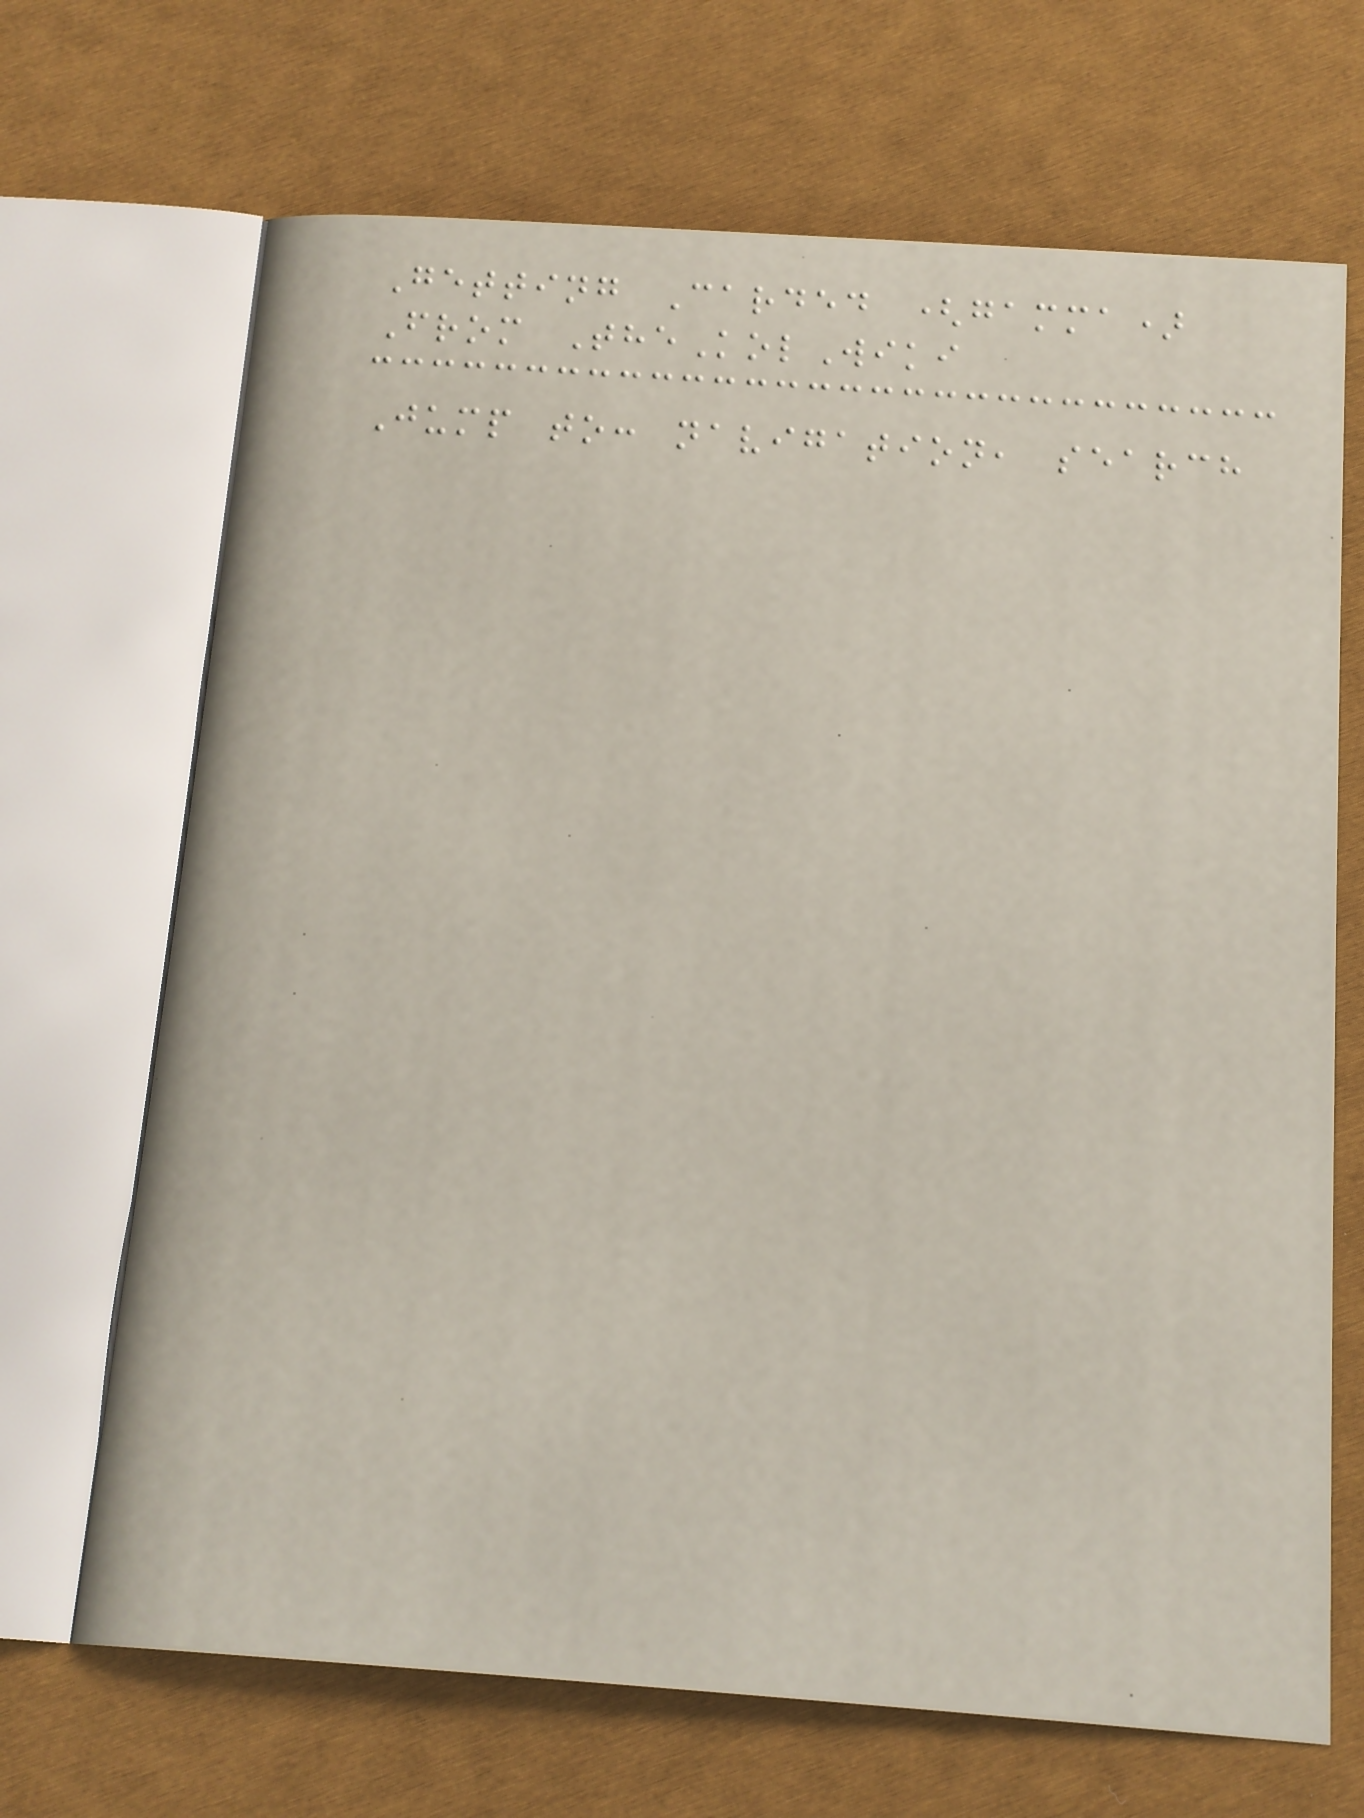Getting Carded (gamma)
From TheKolWiki
Jump to: navigation, search
